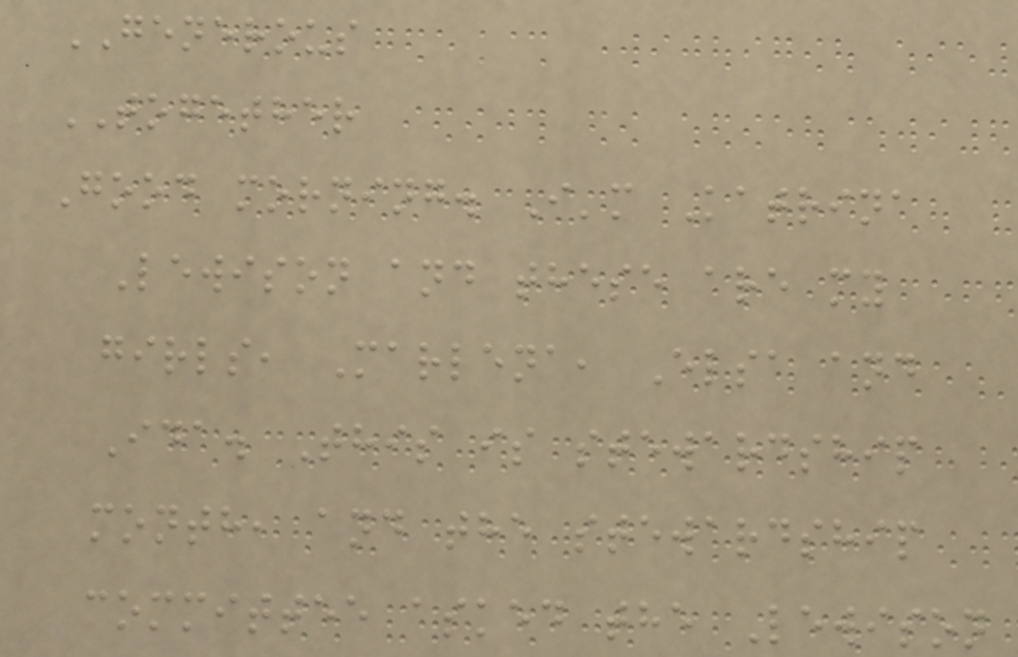GENEROUS
TOGETHER
Good morning. I'm Katrina
Lewison and these are my
girls, Marlena, Elsa and
Ida. This is stewardship
month, and the stewardship
committee asked the Lewison
